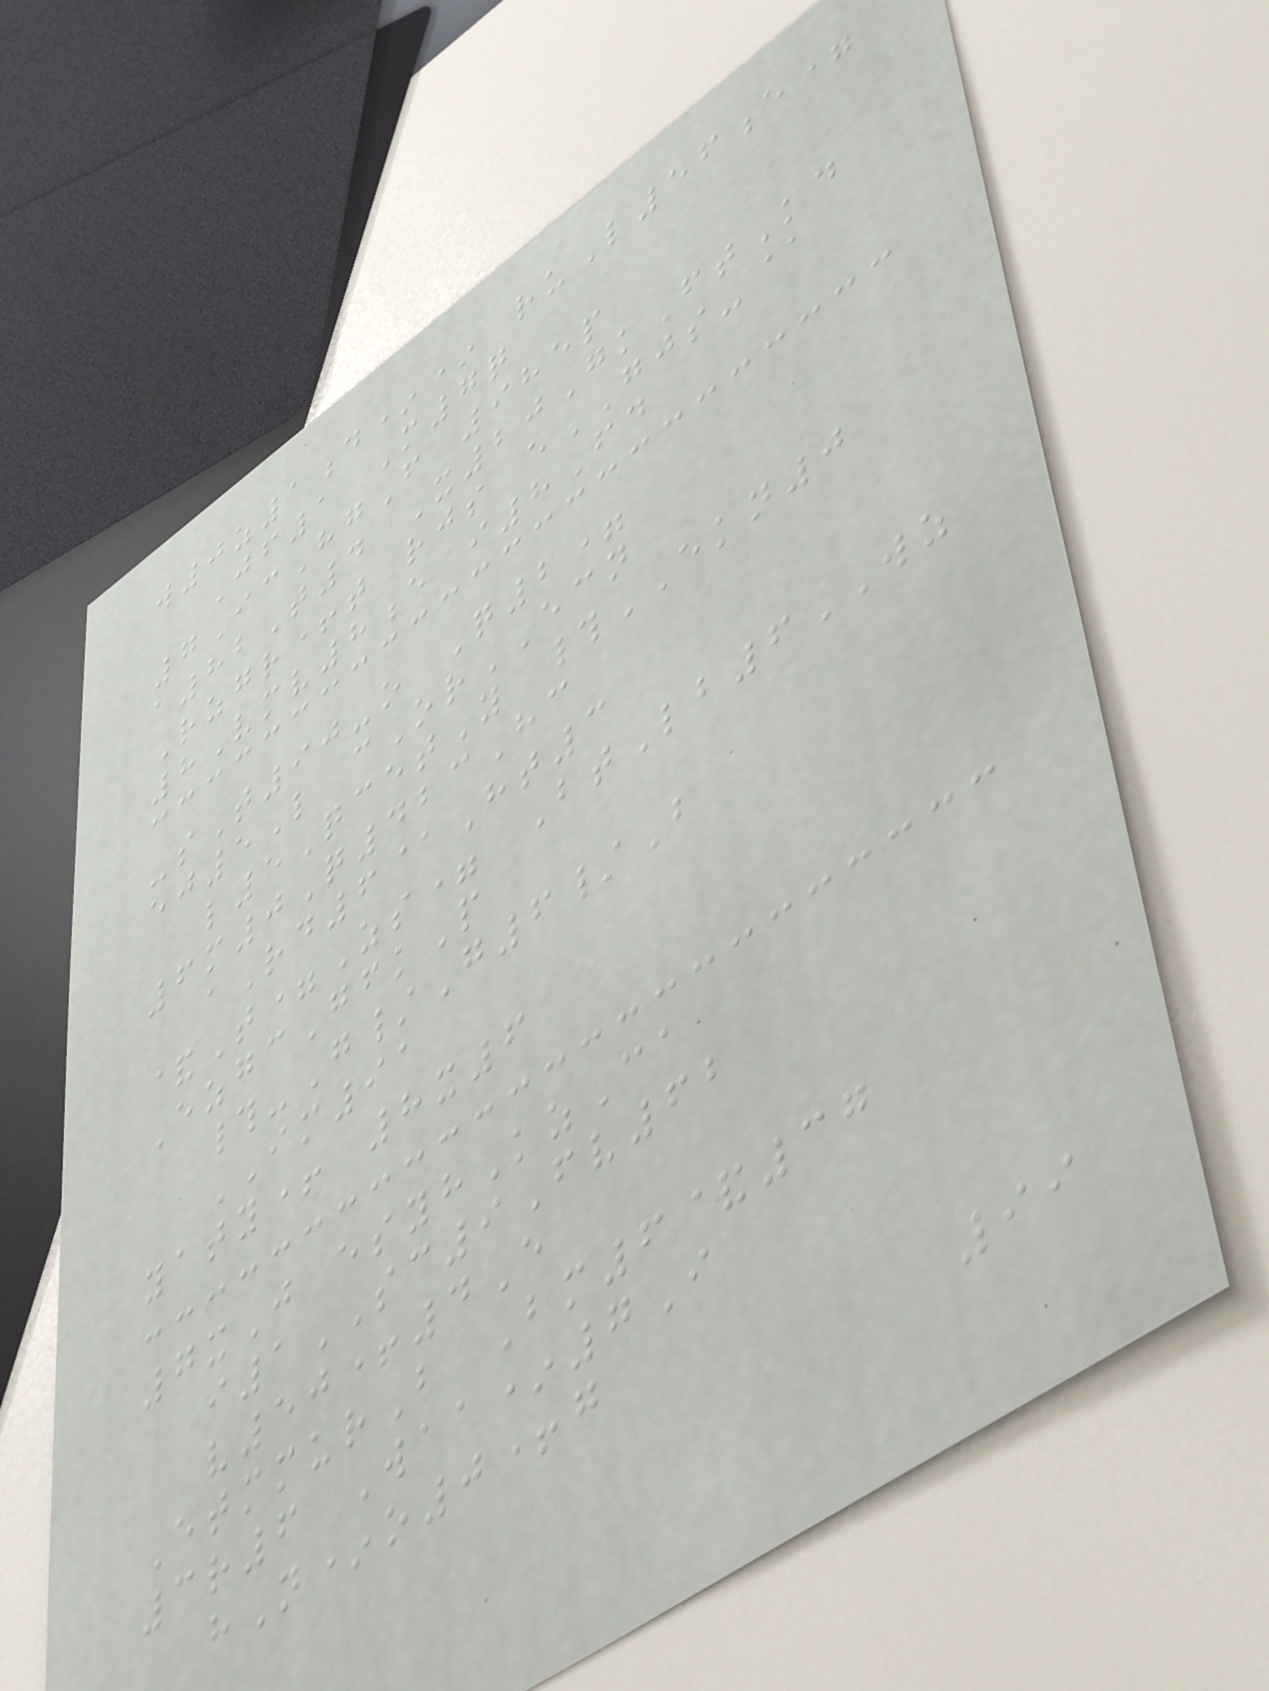w0z1d** ruL56e=
Jf1 M7q
7IcHgF 985p
a82T4 X20GkFtKd
Rzgr+t rjs eGJS-@
8Vmv8e i8Fd
-sT90-o Q2=
ej5L cOrECN
l5QcetY #EKN0
6m0Q423Hc
aRd6@Ht3
&T=Zs= BtLb6WZ
EzgcGfkP
#-G/G6/B
IM91
yaty+ 8x6
7xJ esyhKzCa
i1SC9Fv62
v50+4E
EtmmurB Bm6&37
3r6 Waa*7I
hN*o0+g
99
